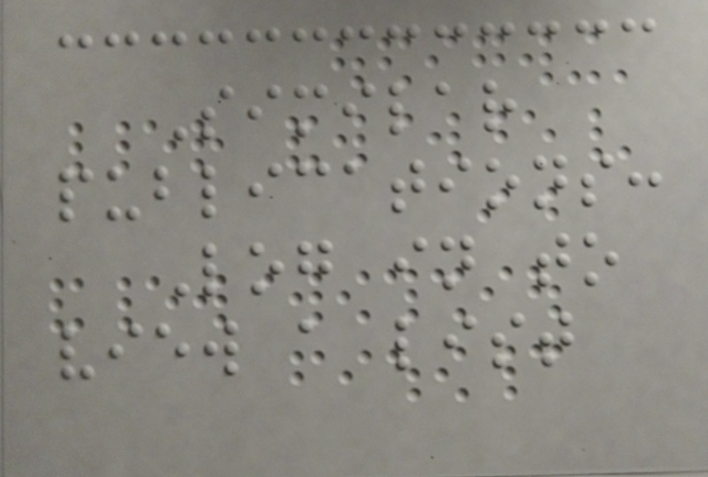Similar
publications:
Log in to
view a list
